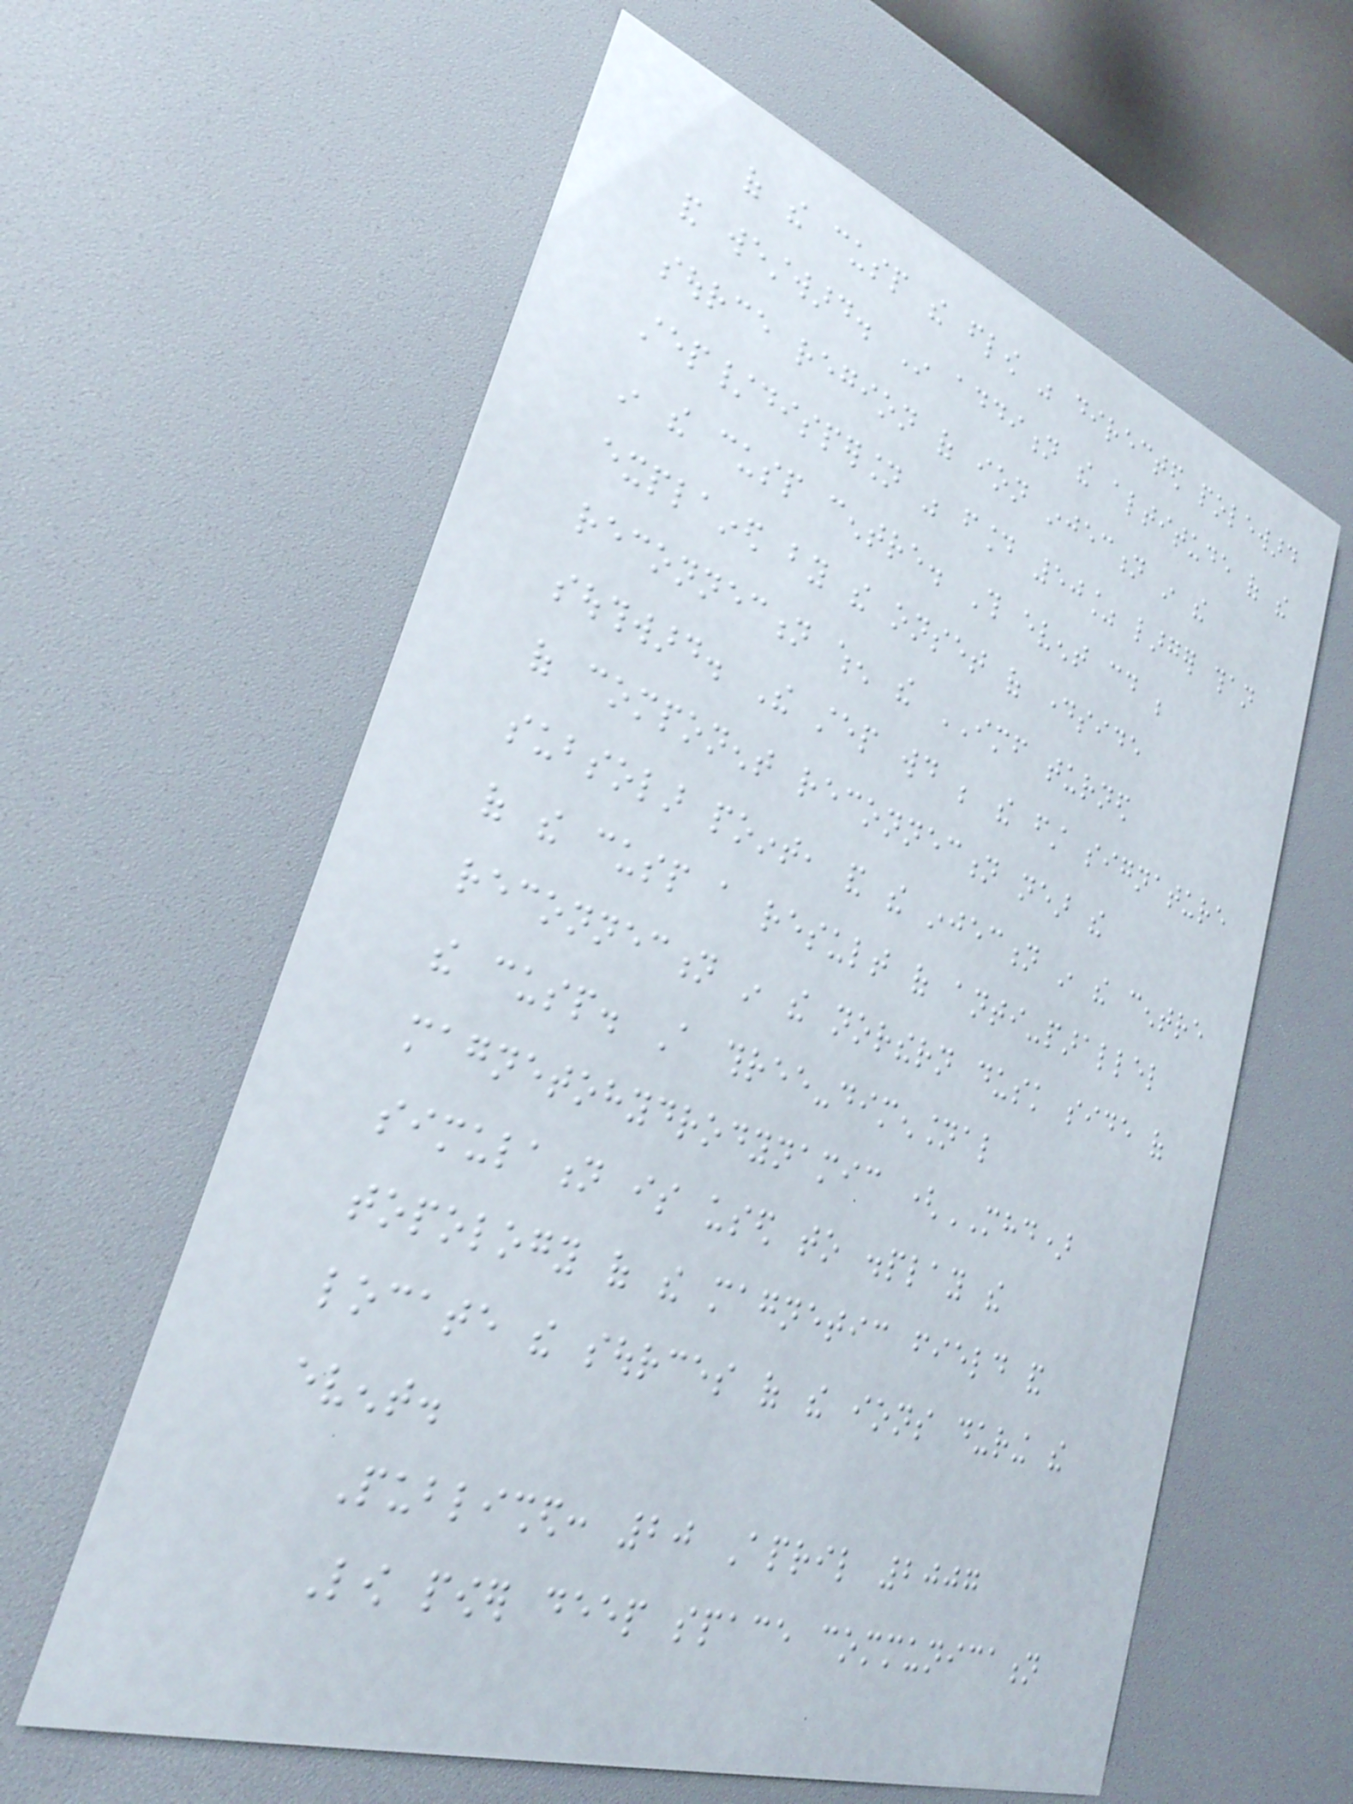of the cusp the flow was directed poleward
and westward. In addition the altitude of the
source region of ion injection in the
step/dispersion was found 50% larger than
in the cusp centre. This event could be
explained by the onset of dayside
reconnection when the IMF turned
southward. The step would be the first signature
of component reconnection near the
subsolar point, and the injection in the centre
of the cusp a result of anti-parallel
reconnection in the northern dusk side of
the cusp. A three-dimensional
magnetohydrodynamic (MHD)
simulation is used to display the
topology of the magnetic field and
locate the sources of the ions during the
event.
Published: 20 April 2007
Low power deep space communication
